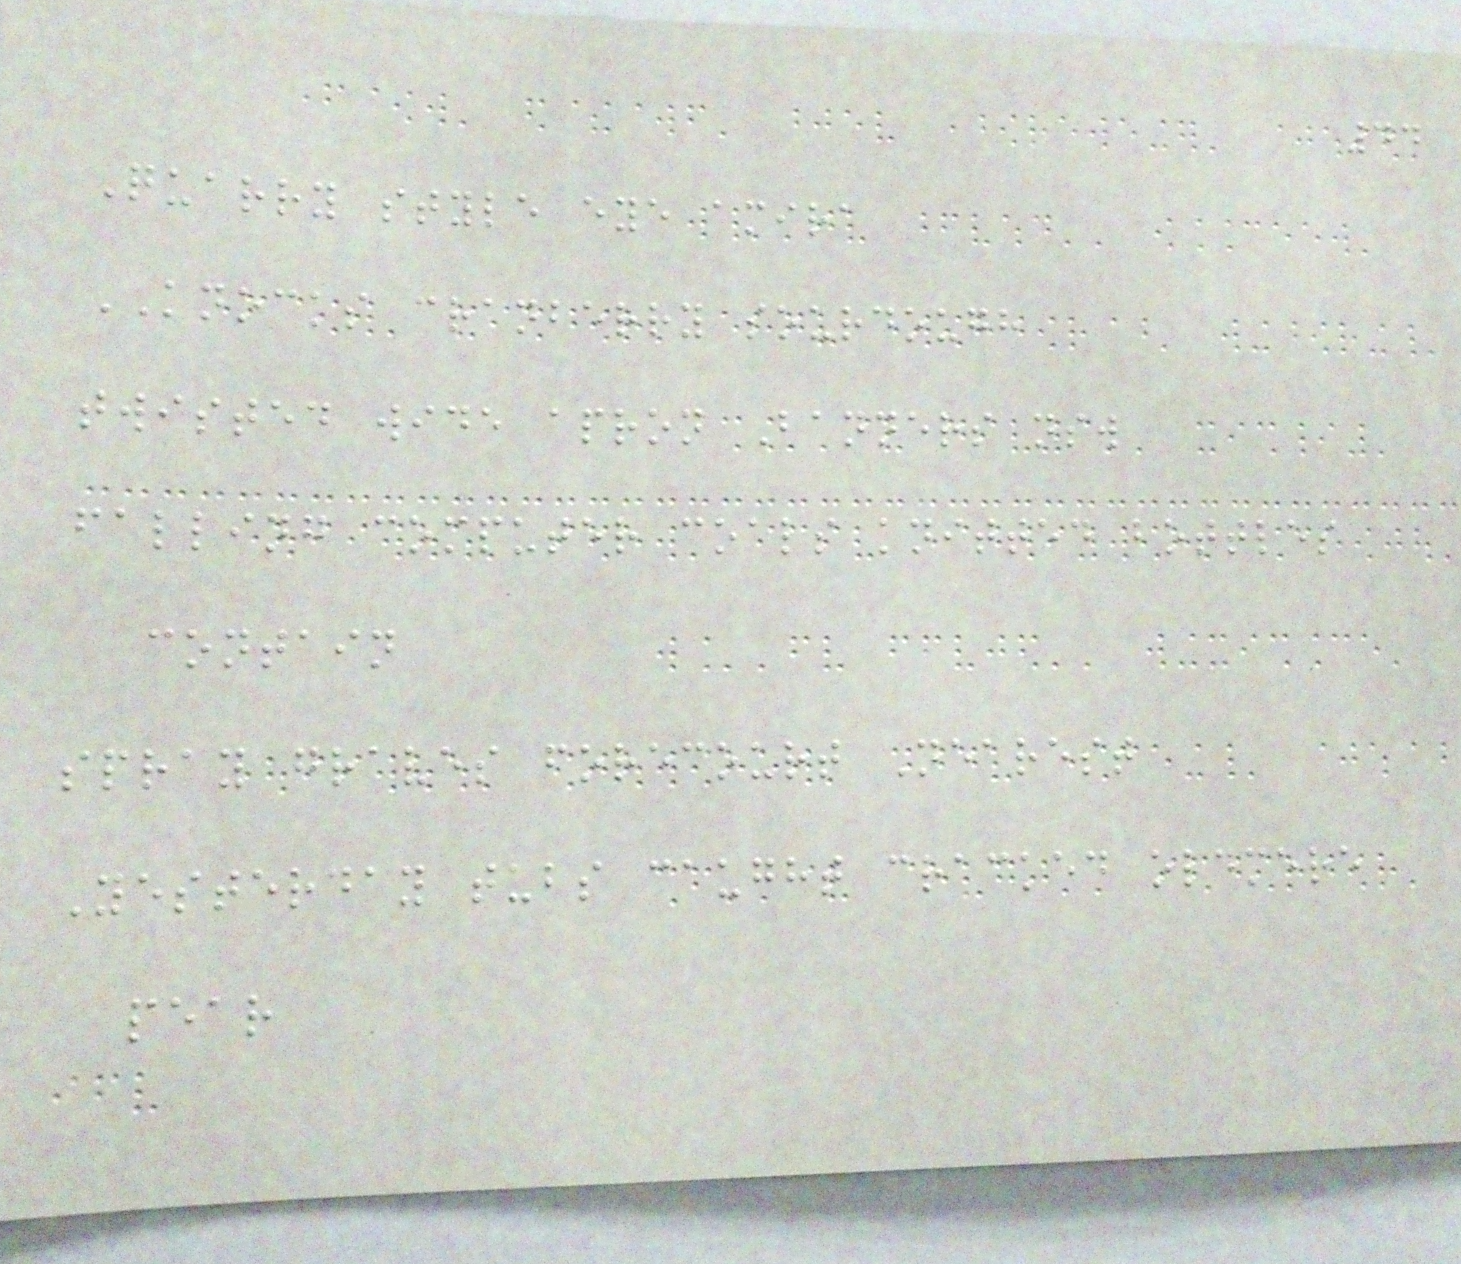44
Quarry style eye amira
KNOCKS cranberry sourdough
twisted wide apron Banners nsw
falling computer coals knitted bottles
contain
spray graves forecourt Nearest
Yesterday tubs caught cracked oldmere
pear
